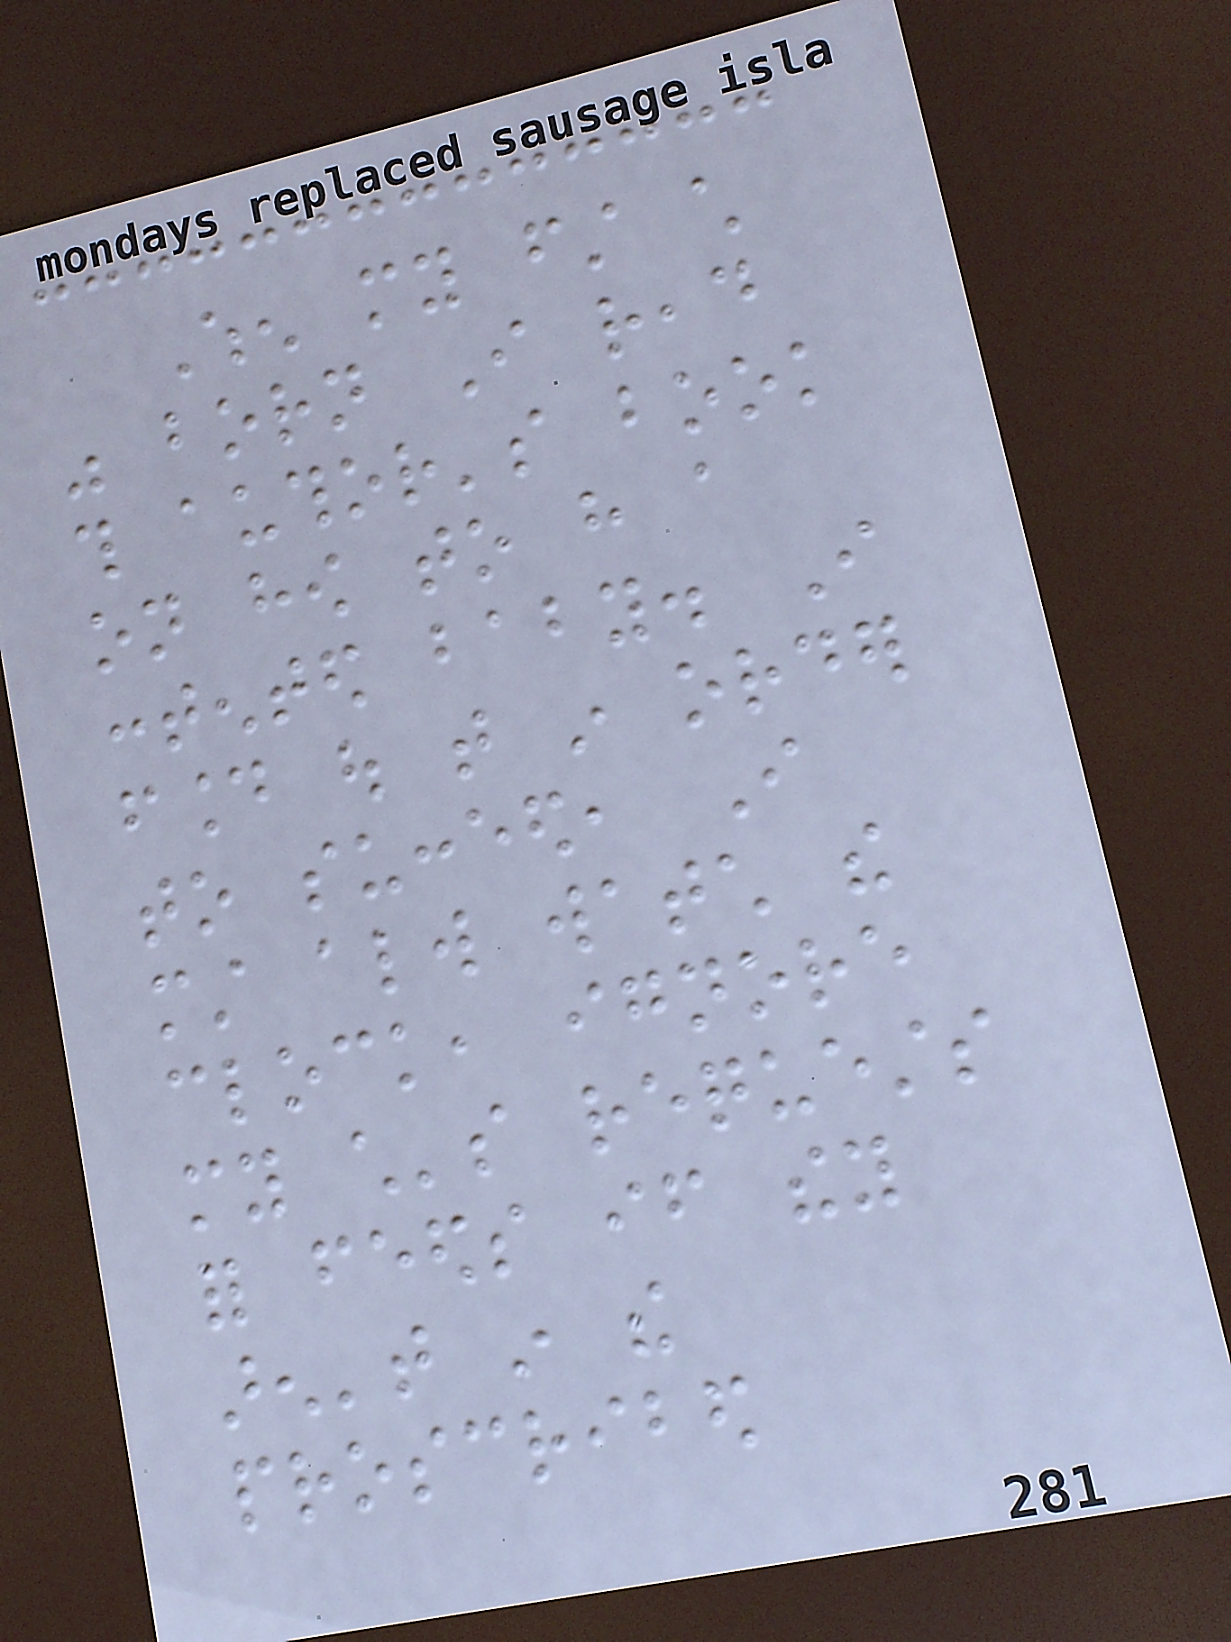When my first child
was born I read
this author's book
on how to have a
contented baby. I
found out that in order
to succeed, I
must always watch the
clock, ignore
my child's requests
for feeds if they
aren't in the
proscribed
